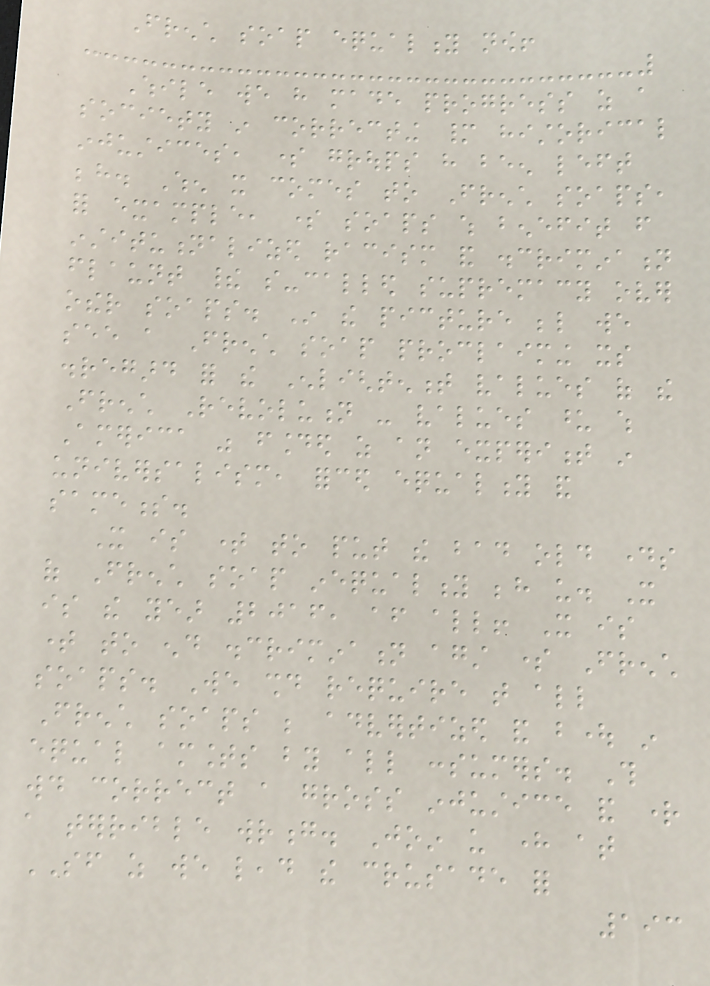French soap equality now!
While we have made progress as a
society in correcting many historical
injustices, some groups have been left
behind. When it comes to French soaps,
for example, some soaps which benefit from
institutionalized racism and discrimination
flaunt their so-called supremacy over
other soaps. In the picture below we
see a French soap proclaiming its
disregard for the Enlightenment values of the
French Revolution - values upon which
America was founded as an experiment in
universalism, forced equality and
sameness.
It is time to put the bad old days
of French soap inequality behind us. It
is the year 2016, after all! It is
time to end discrimination against some French
soaps. We should require that all
French soaps be advertized and bought in
equal amounts by all consumers. This
would correct a gross injustice and right
a terrible wrong. Join us here at
SF as we lead the crusade for
193
